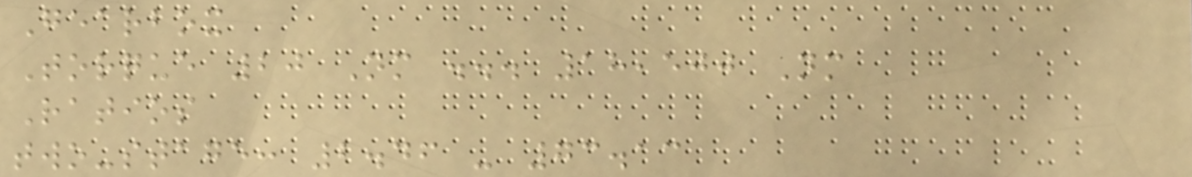Gearbox
Torque 20 Nm ... 18,500 Nm
Ratios
two-stage: 2.46 - 73.13
